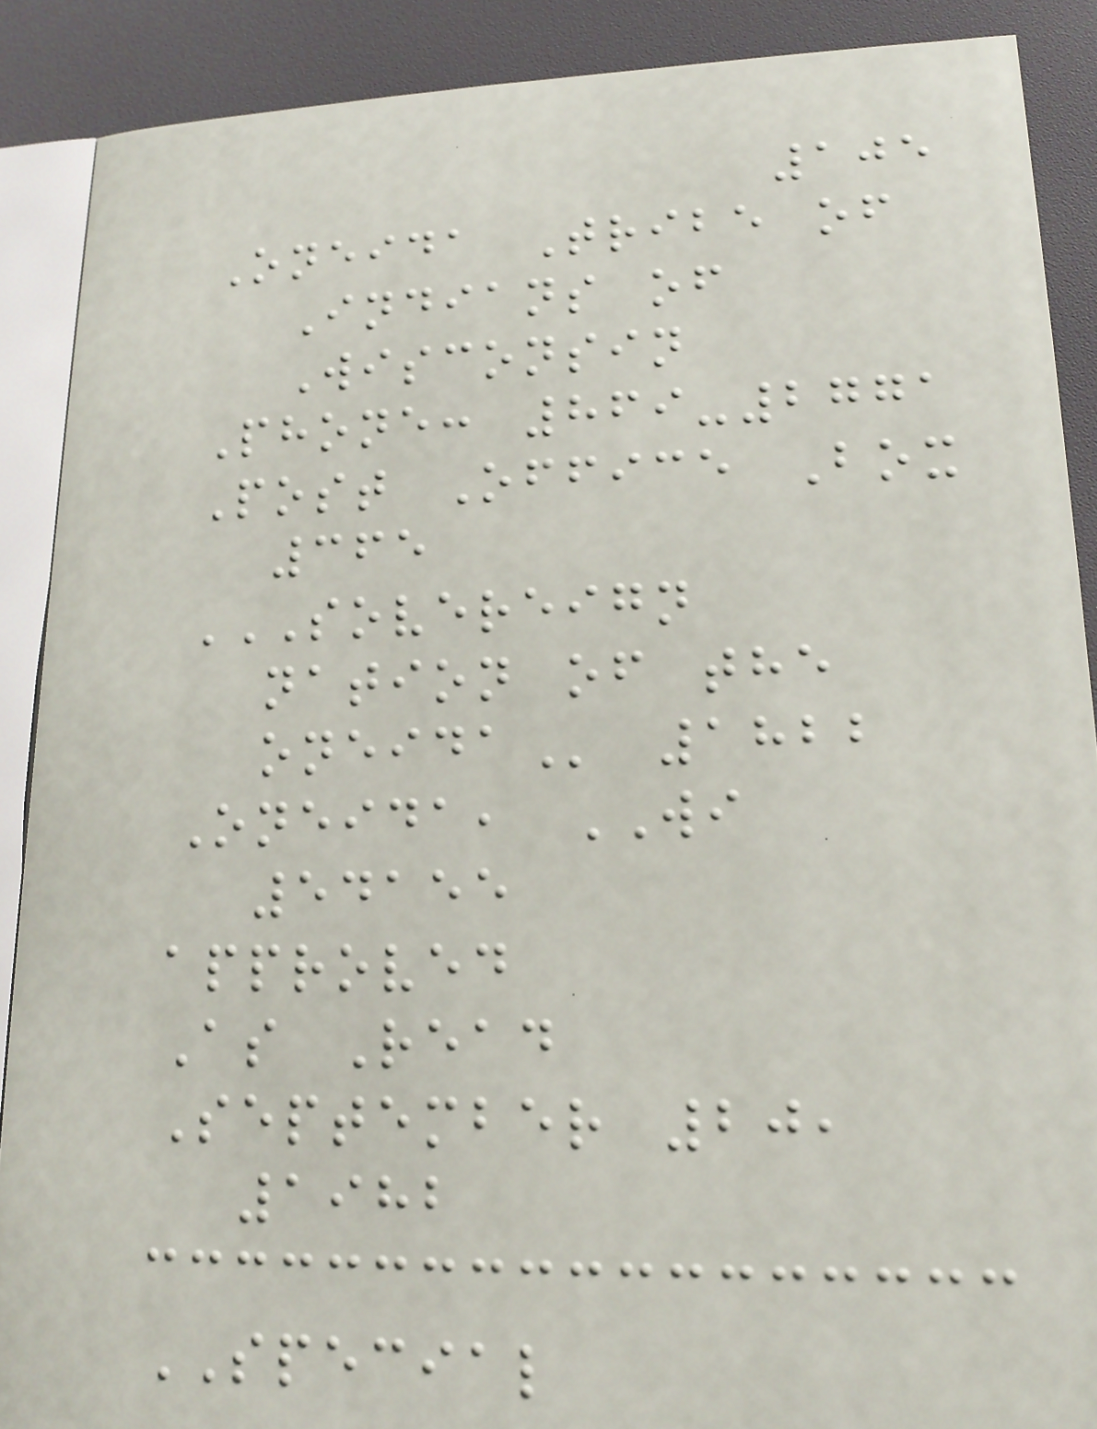105
Oneida Tribe of
Indians of
Wisconsin
Phone: 869-2771
Post Office Box
365
SOVEREIGN
NATION OF THE
ONEIDA 1822
Oneida, WI
54155
approved
As Read
September 20,
1982
SPECIAL
